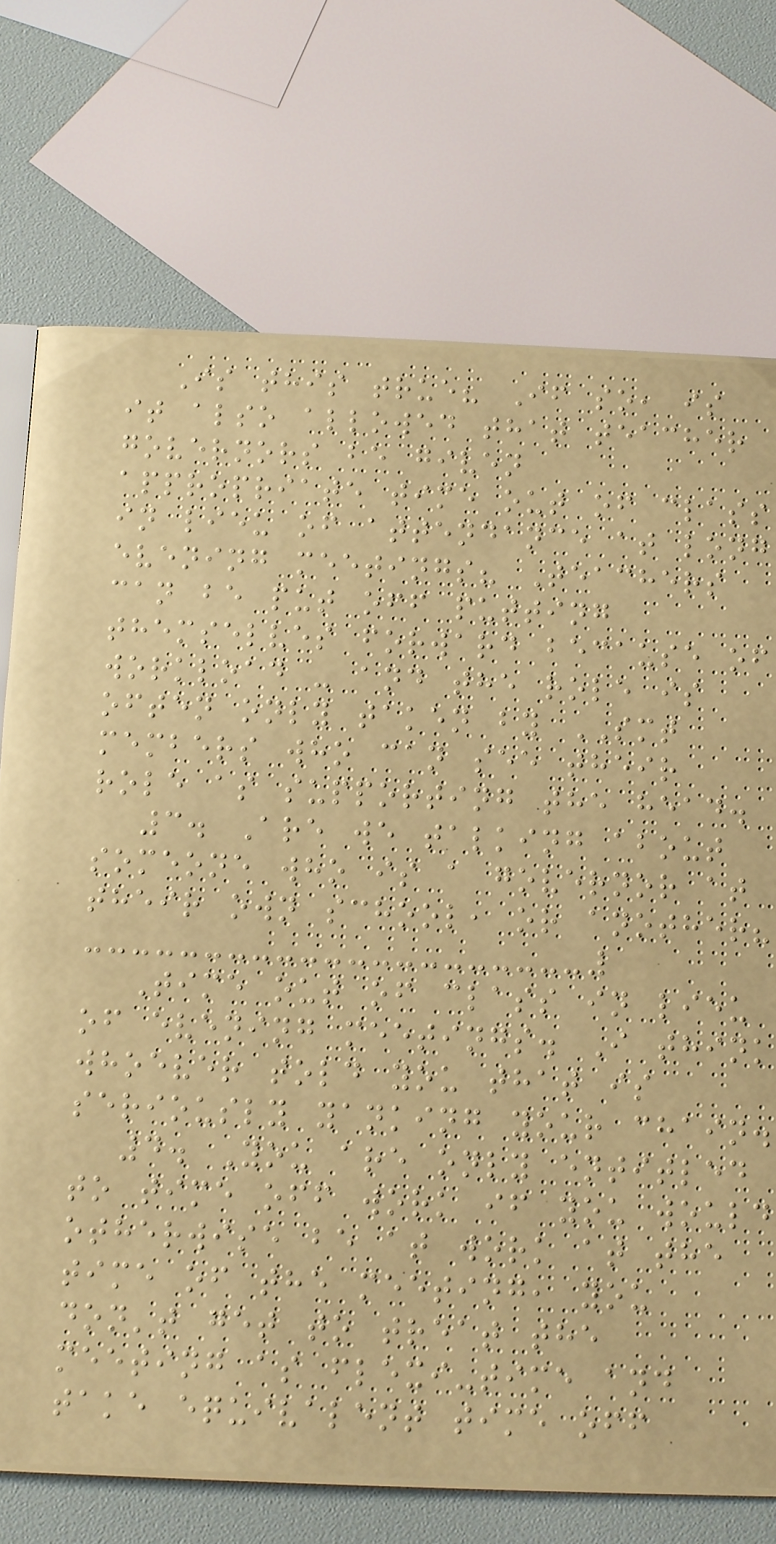Is this true? If so, is
it also allowed that teacher
governors be given
appropriate time out of class
in lieu of attendance at long
evening meetings? Teachers
can be put off putting
themselves forward because of
workload - and the role is
often only taken by SMT
members who can see their
role as supporting the head.
3. Are we talking about
someone who is a governor at
their own school, or another?
Time out of class in lieu
of evening meetings. I think
whoever told you that is
seriously yanking your chain.
4. You are only entitled
to time off work if you would
otherwise be at work at the
time of the meeting, you
don't get to treat the
meeting as flexi-time and
take equivalent time off
